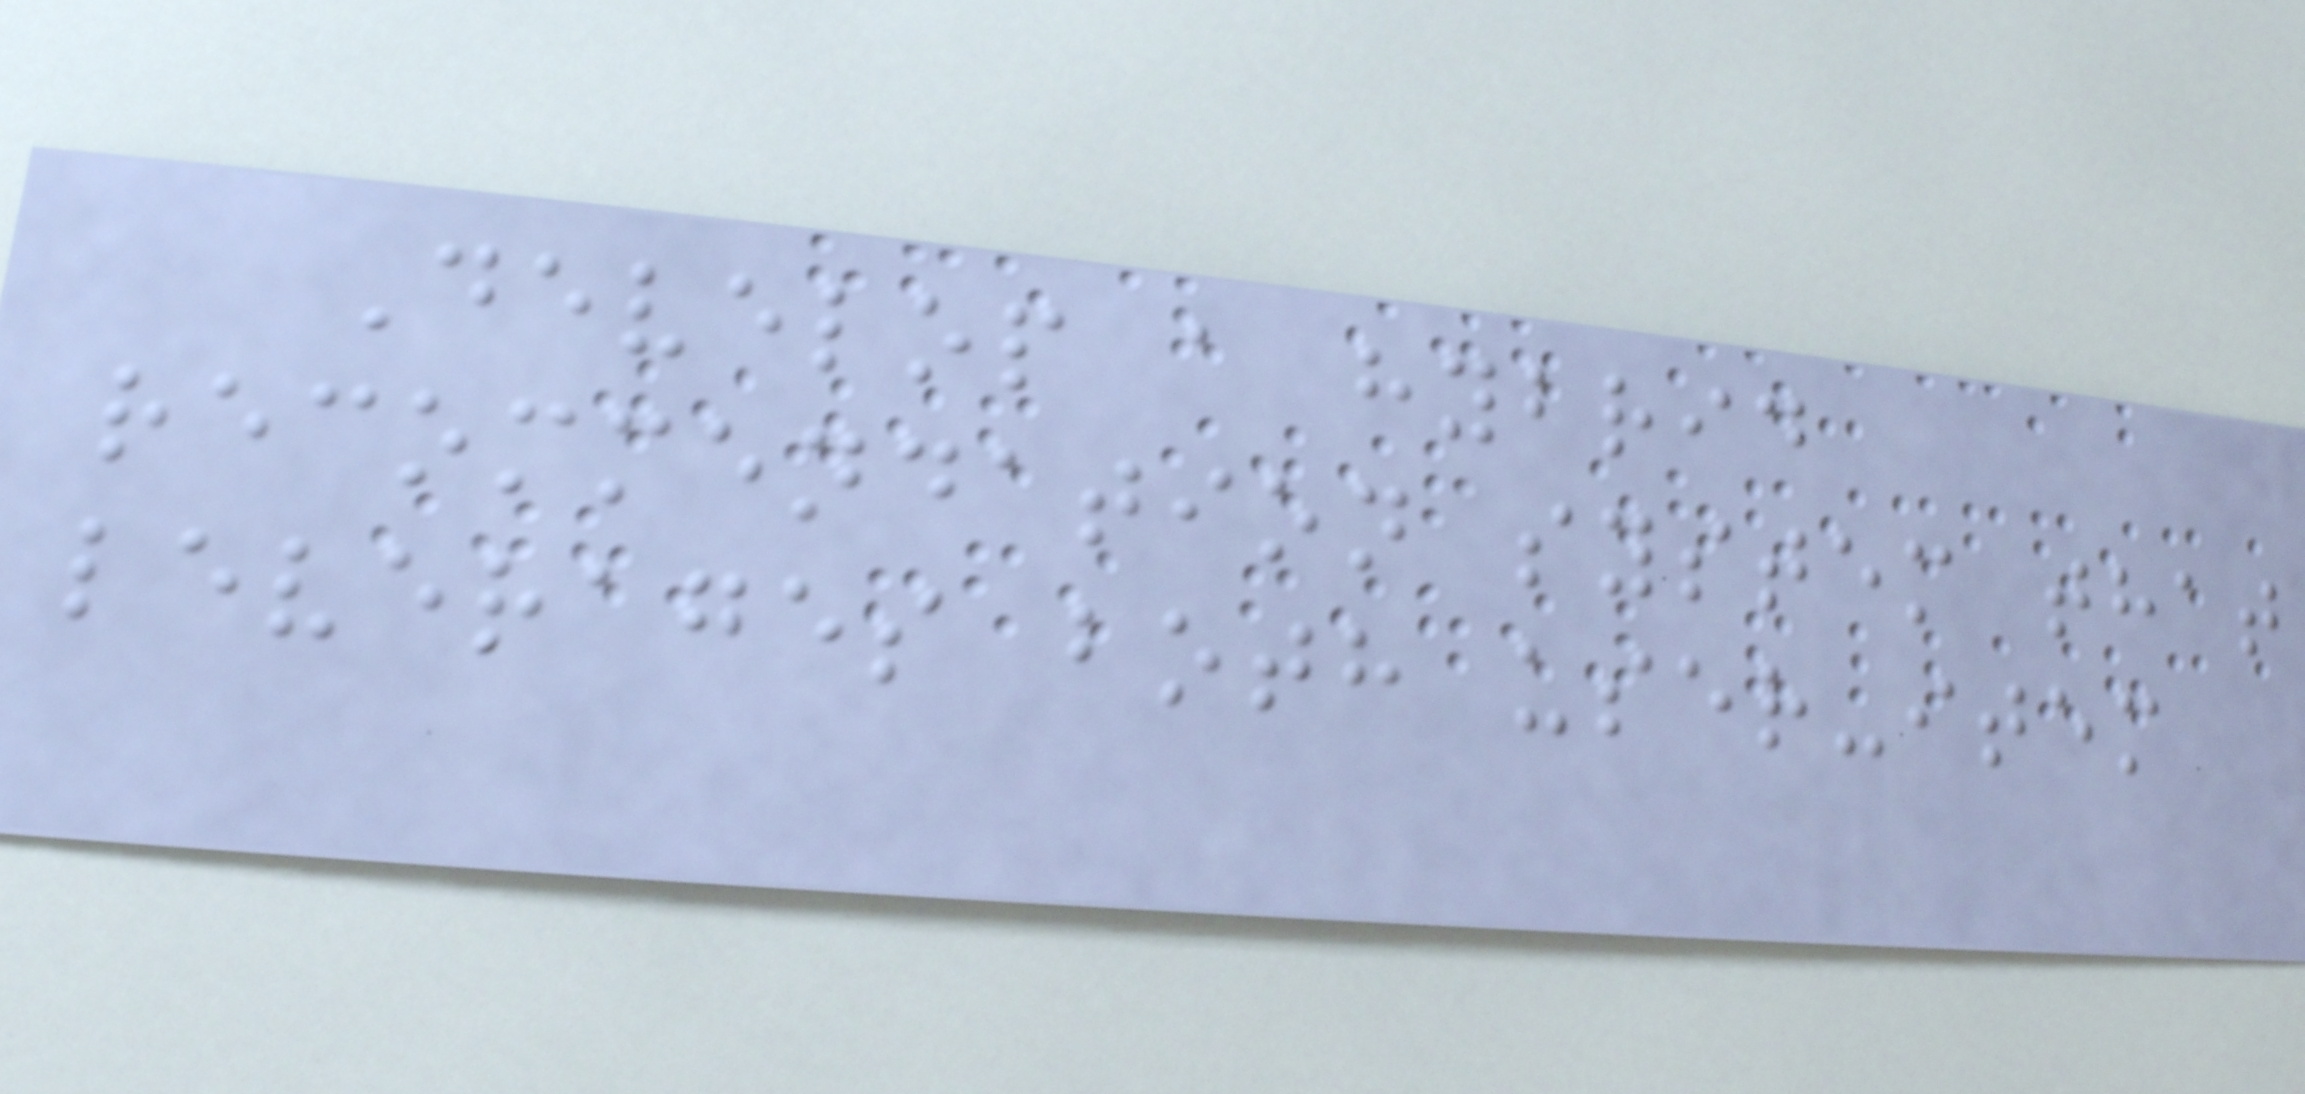Develop a hybrid
recommendation system that
leverages both user-item
